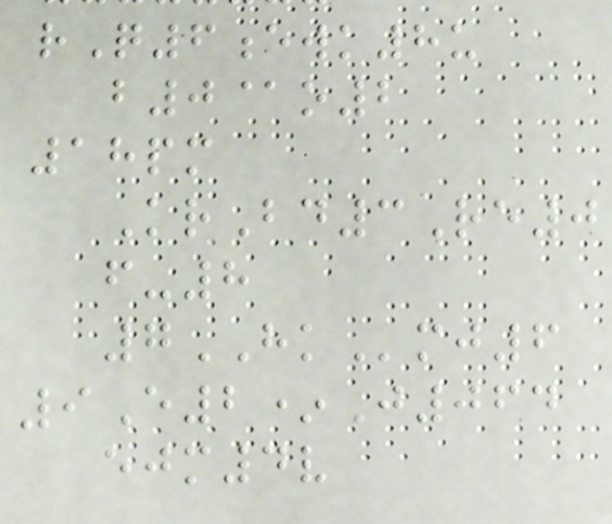rQ6ewk8u
b0@o2
18pm
KrBd3Re0
f-8
7HKmj6
9E2*J064
ejm4v
